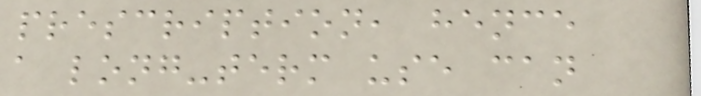prescription, hence
a long-term use can
